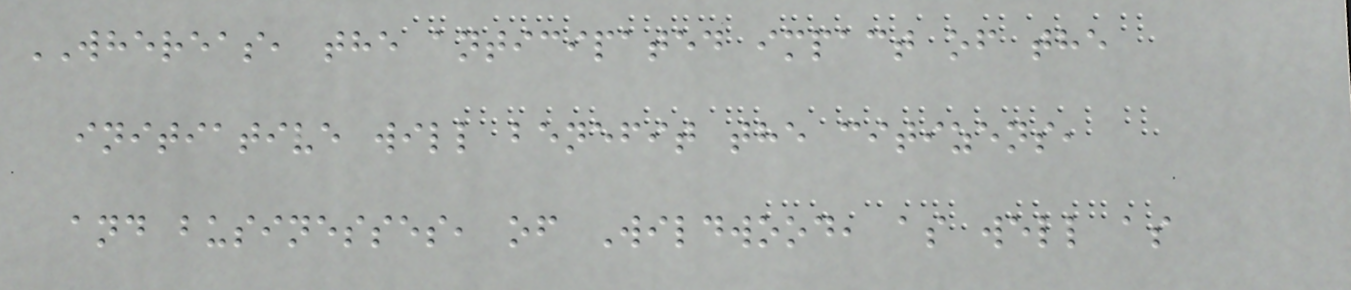WHEREAS, the anticipated impact of the
initiative will benefit the citizens,
and businesses, of Wildwood, as well as
